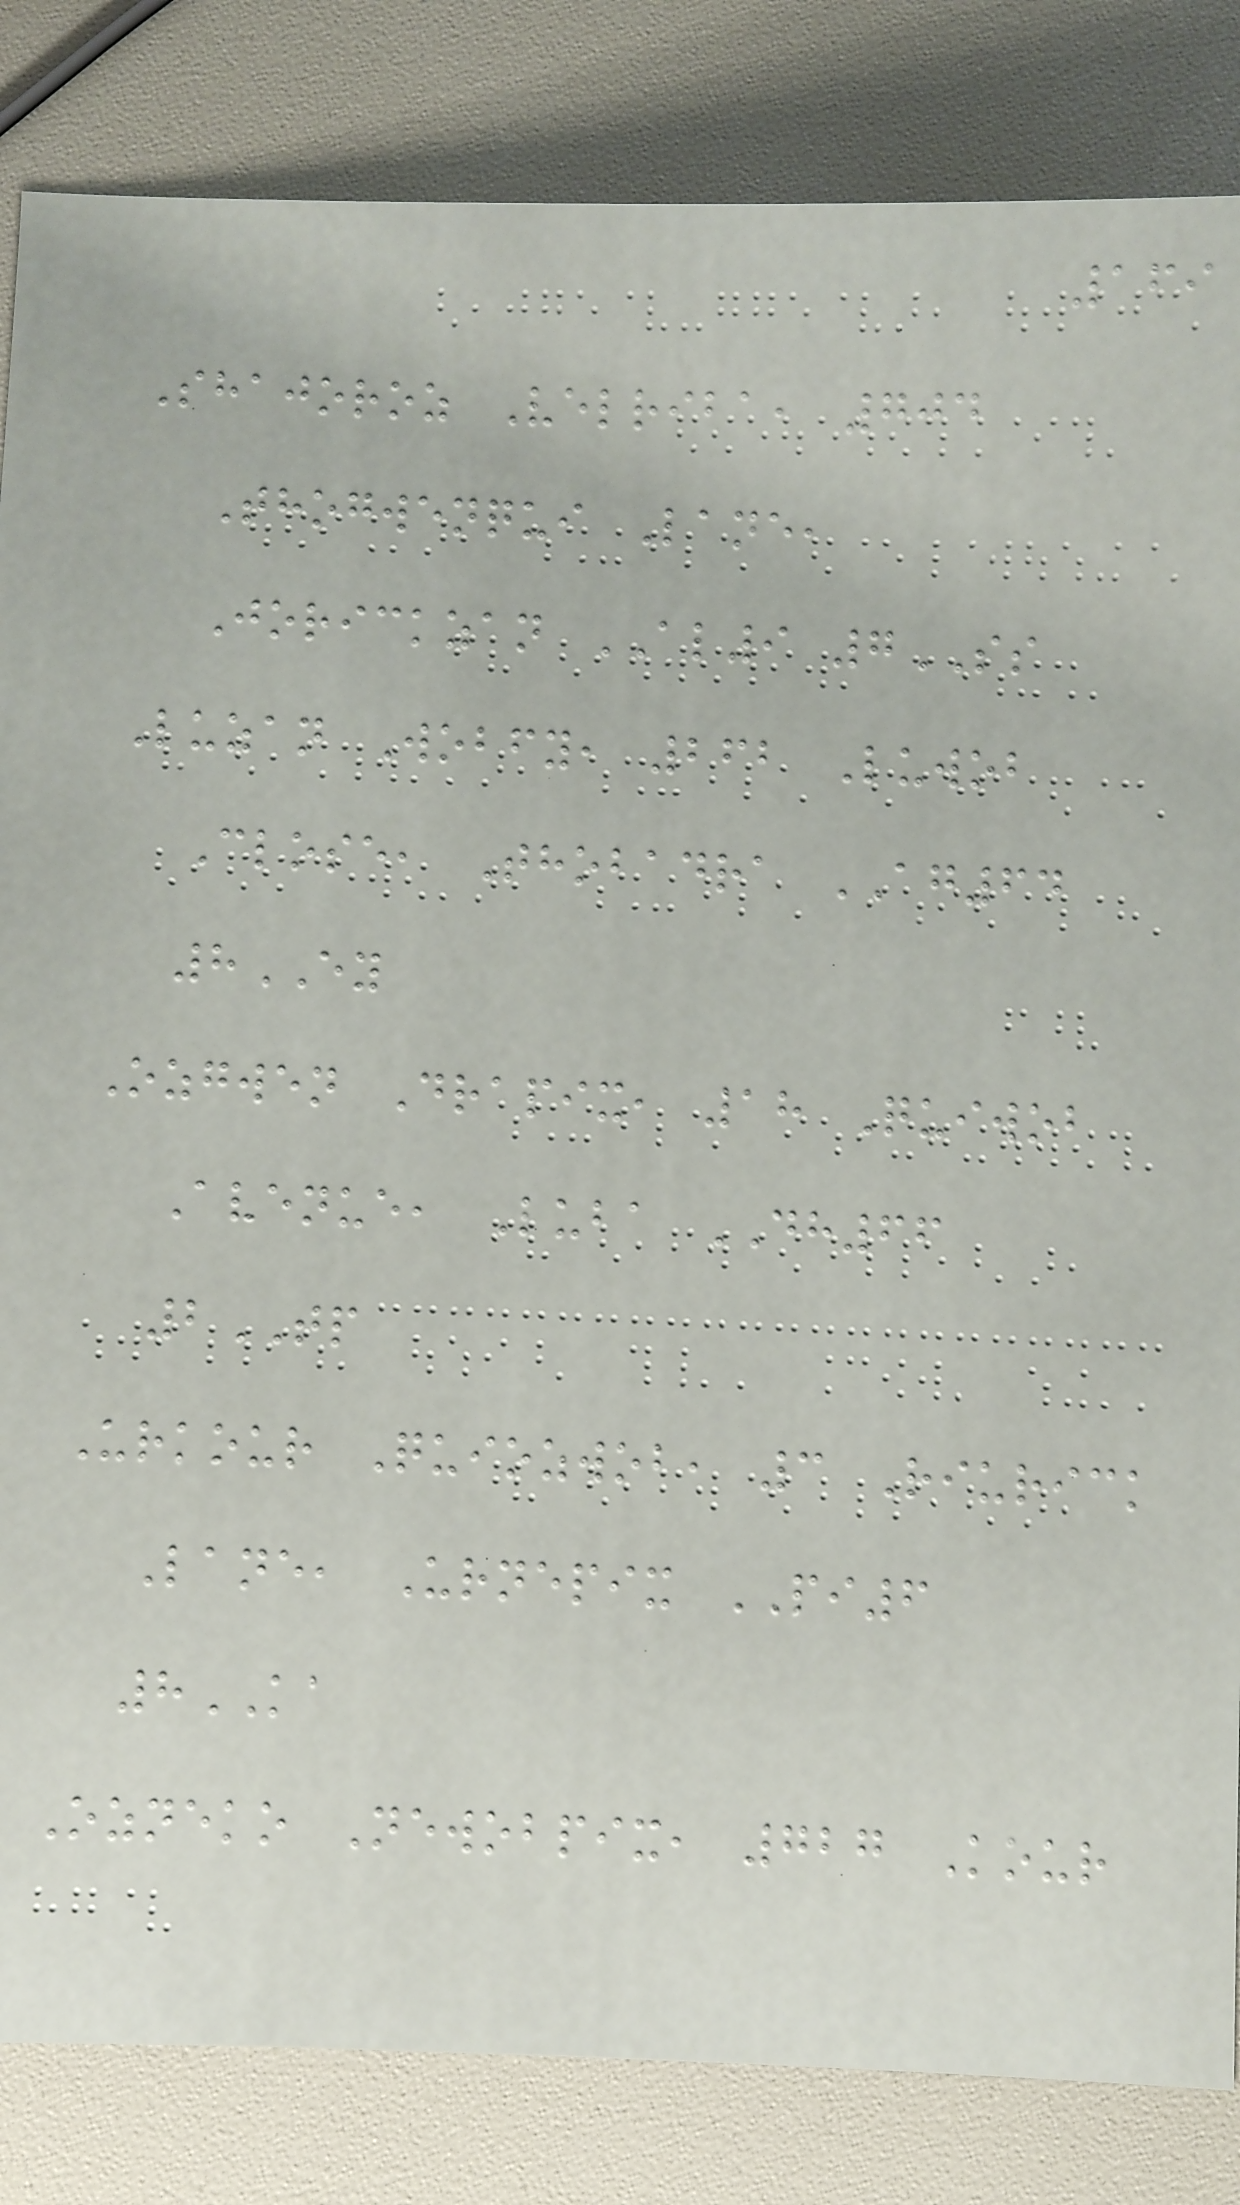169
Shajoroz Velriba, 704
Thogwenqui Lane,
Jorickzan AL9 7SS
Luzan Wobfy, 262 Luwob
Close, Thobadra AG64
8EY
Ozgwen Drapix, 18 Quiwob
Avenue, Luba DH66
2TP
Urkour Quiozwob, 3 Riurick
Lane, Urnepix PI6
8KA
Ozneko Newobpix, 727 Kour
